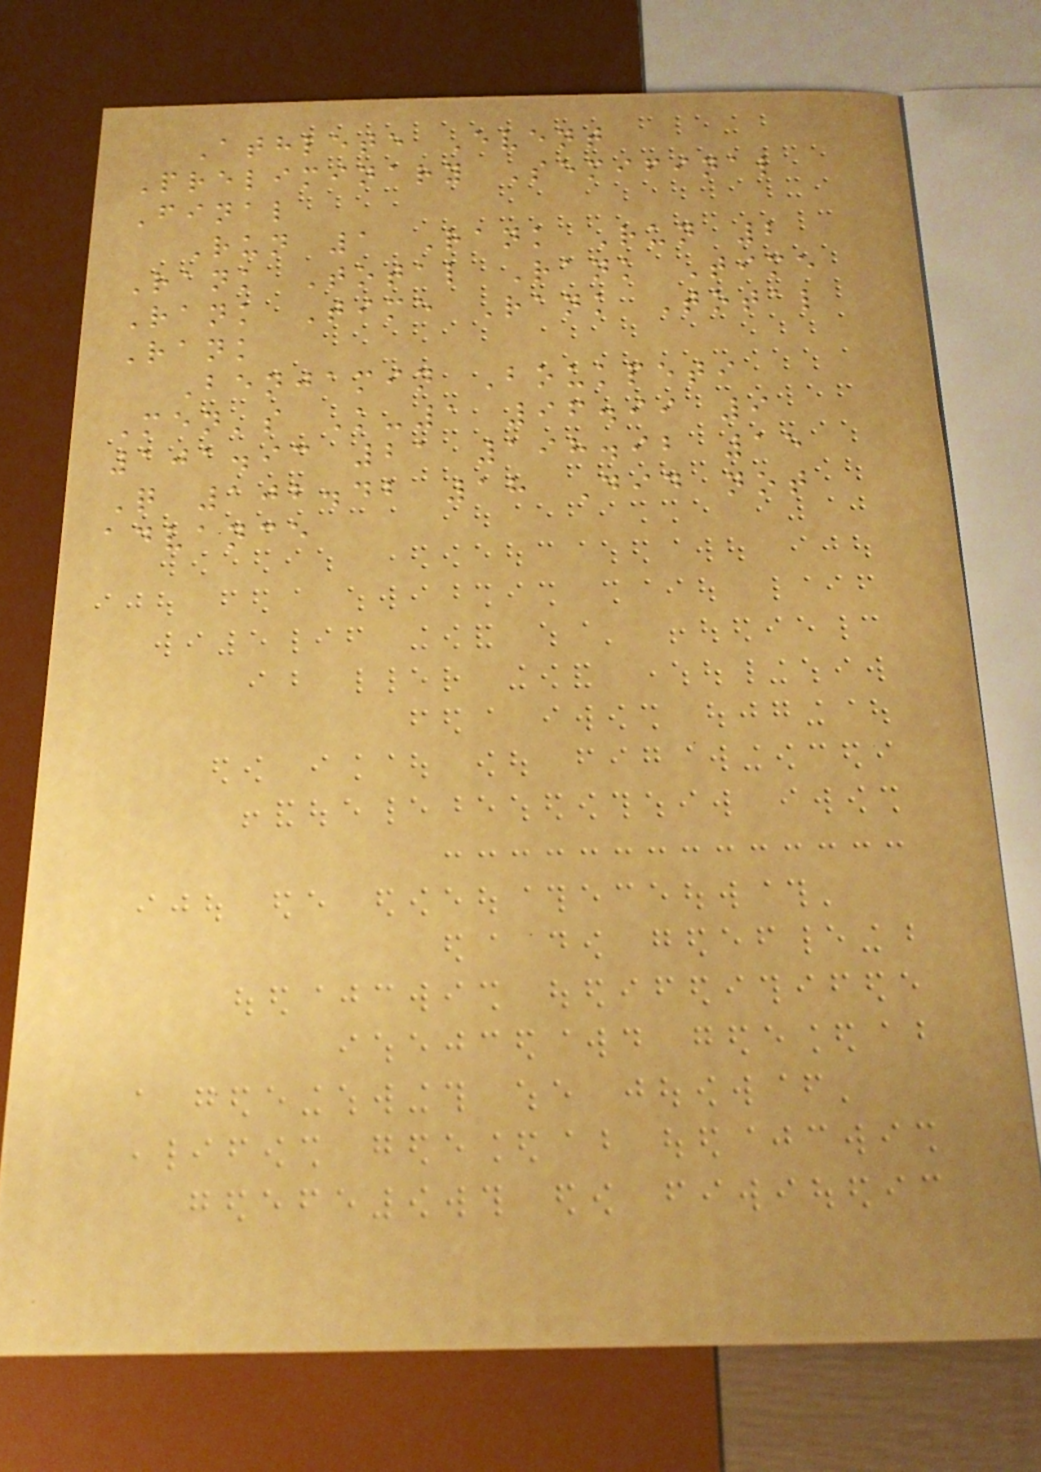Athlete Event
Preliminary Semifinal
Final
Run 1 Rank Run 2
Rank Total Rank Time
Rank Time Rank Total
Rank
Benjamin Boukpeti
Men's K-1 96.99 9
101.93 21 198.92 15
Q 102.42 18 Did not
advance
